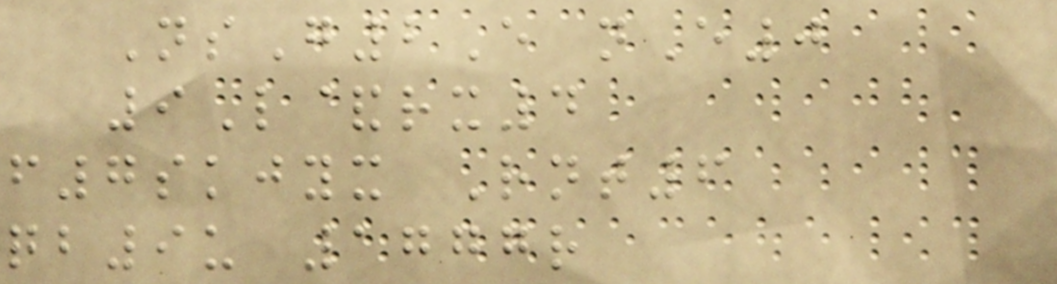NsG2E nE0
9L&rx4
f7skjyx Rnt6
qb9u 1777r
